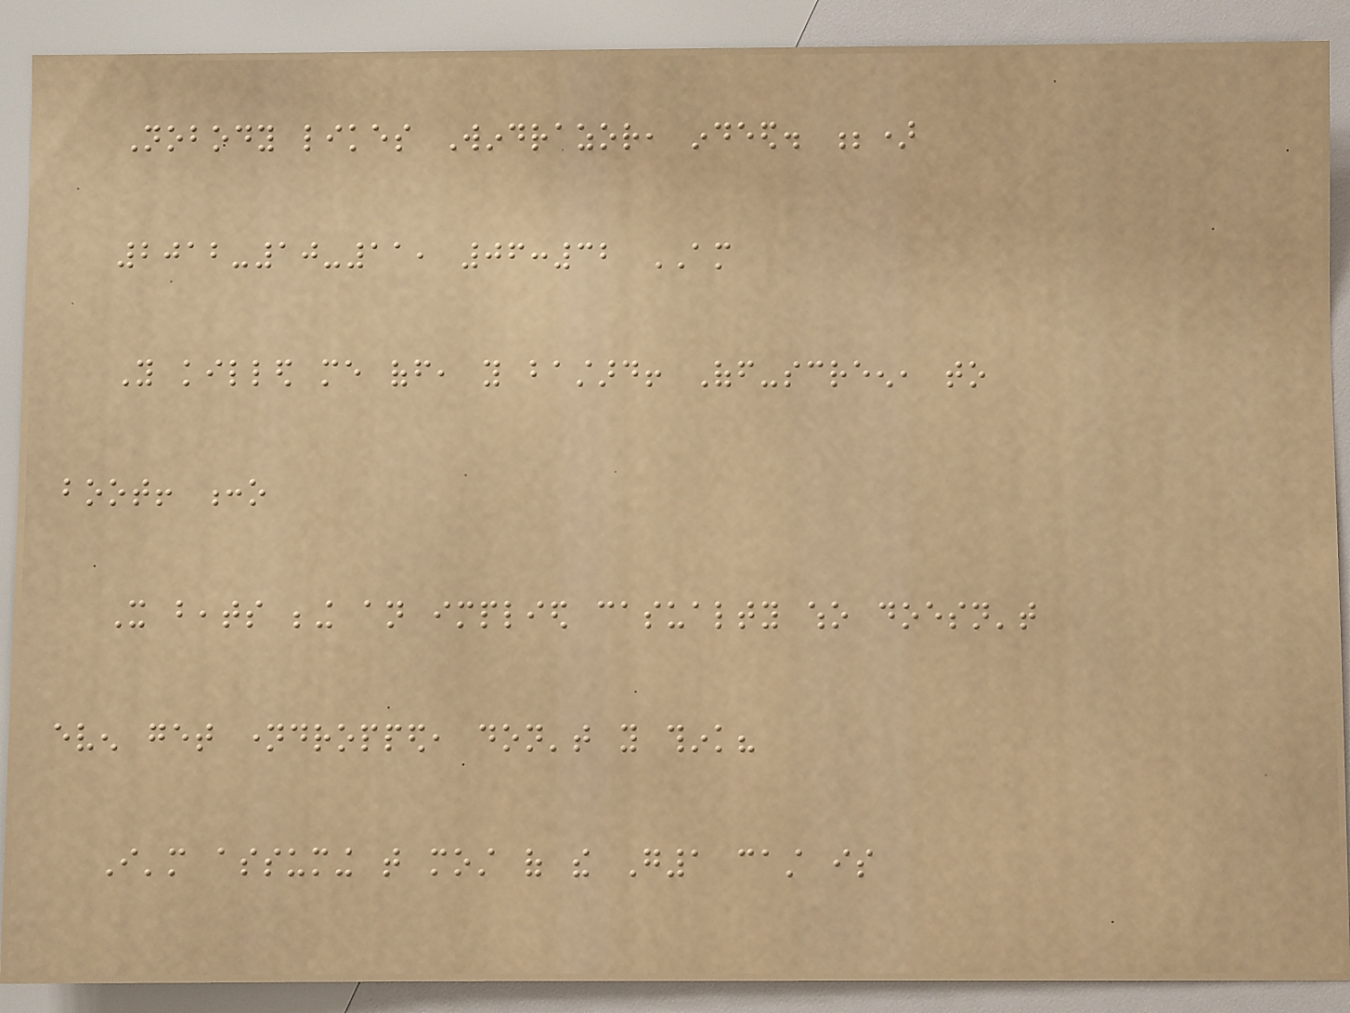Nobody likes Windrazor, indeed. ;)
2012-10-11, 06:32 AM
You killed me off, you bastard! Off-screen, to
boot! :o
It beats being an implied casualty who doesn't
even get namedropped, don't you think?
I'm assuming that most of the G1 cast is
